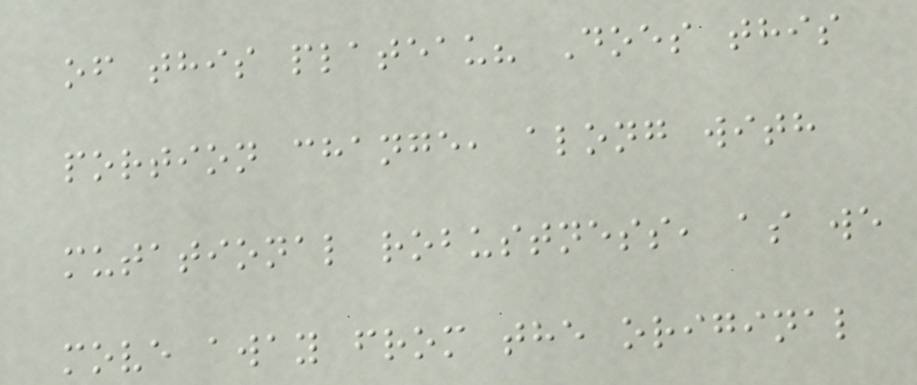of this plateau? Does this
portion change, along with
mutational robustness, as we
move away from the original
